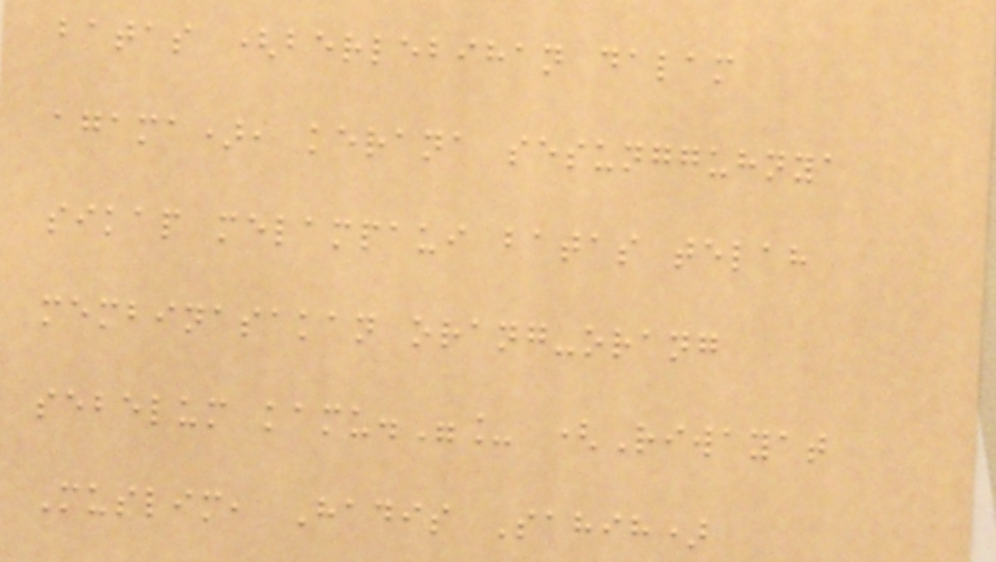batas (berlebihan dalam
agama), kerana sesungguhnya
sikap melampaui batas telah
membinasakan orang-orang
sebelum kamu."_ (Riwayat
Muslim, Hadis Sahih)
